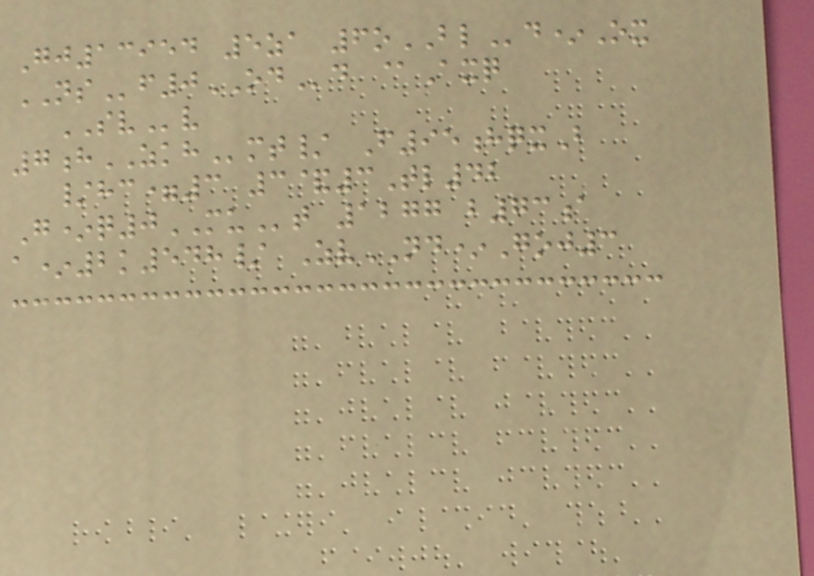Gj13954 5za 6oBLd*Ox
NSf0ODd @Axq
SVv
7hZKHmt/ F95hqxB
/hc=3 3&3Tl42
G*q0MUt 1277 b73a
a*2k548/ ZvND*Goj3
